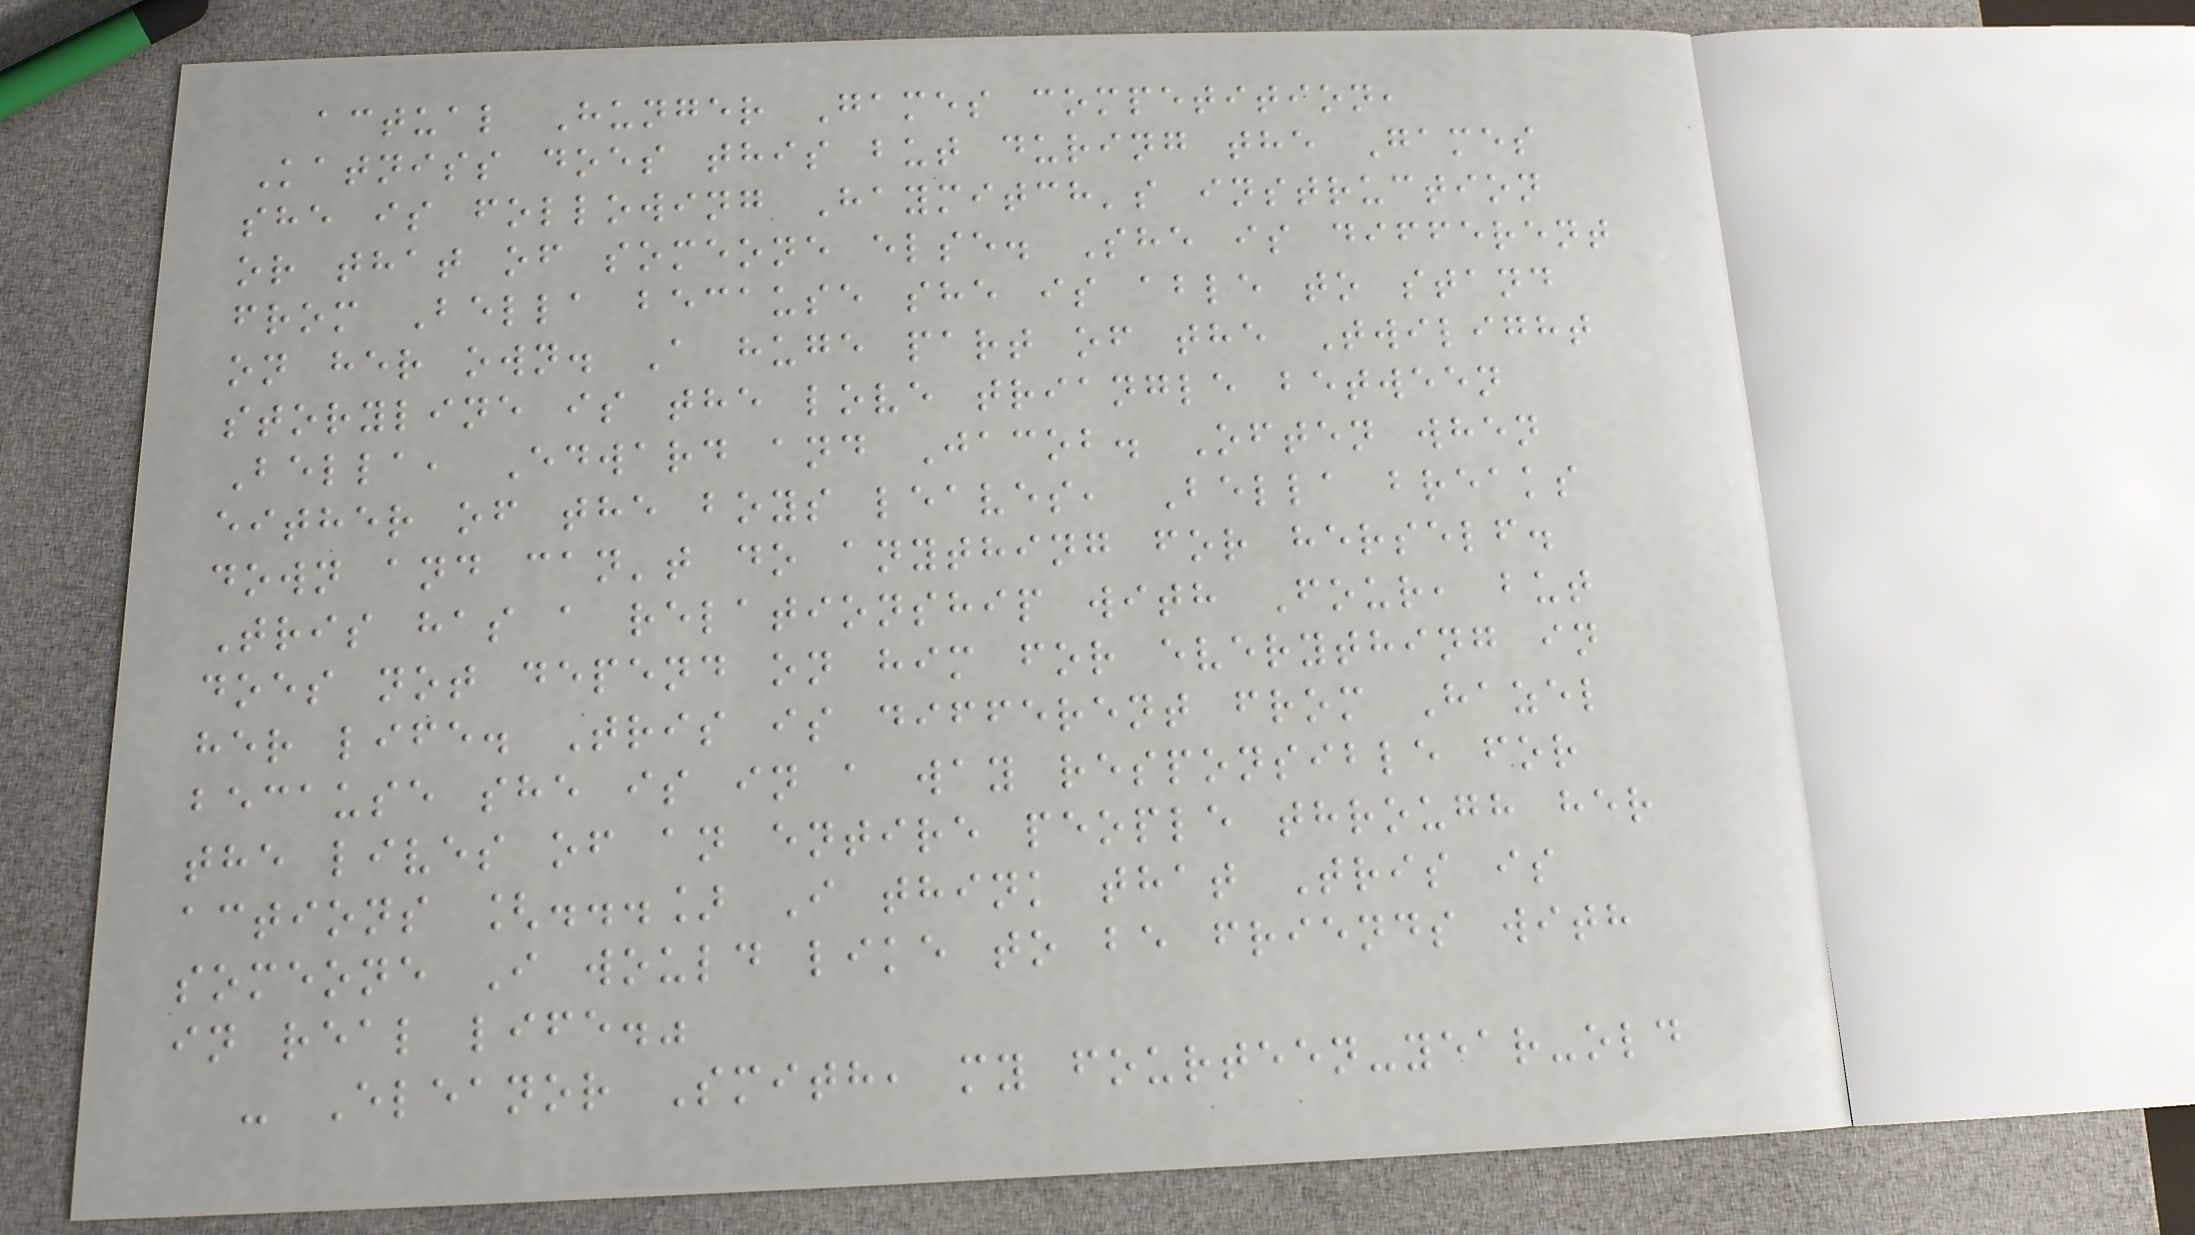actual Hunger Games competition,
Katniss does this but during the Games
she is following Haymitch's instruction
or that of someone else. She is different
from Bella because she is able to stand
on her own. A huge part of the Twilight
storyline is the love triangle between
Bella, Edward and Jacob. Often when
either of the boys leaves, Bella breaks
down and can't do anything for herself.
Tris has a relationship with Four, but
does not depend on him for everything in
her life. Tris is different from Hazel
because she is in a way responsible for
the lives of an entire people through her
actions [...] I think that Tris is
someone I would like to be friends with
in real life."
- Eleanor Smith, my fourteen-year-old
